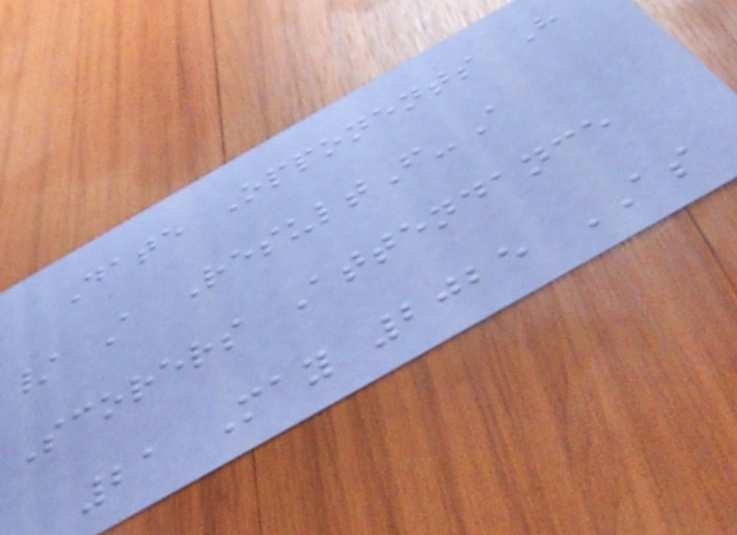Date Opponents H
/ A ResultF-A
Scorers Attendance
21 May 2025 AS
